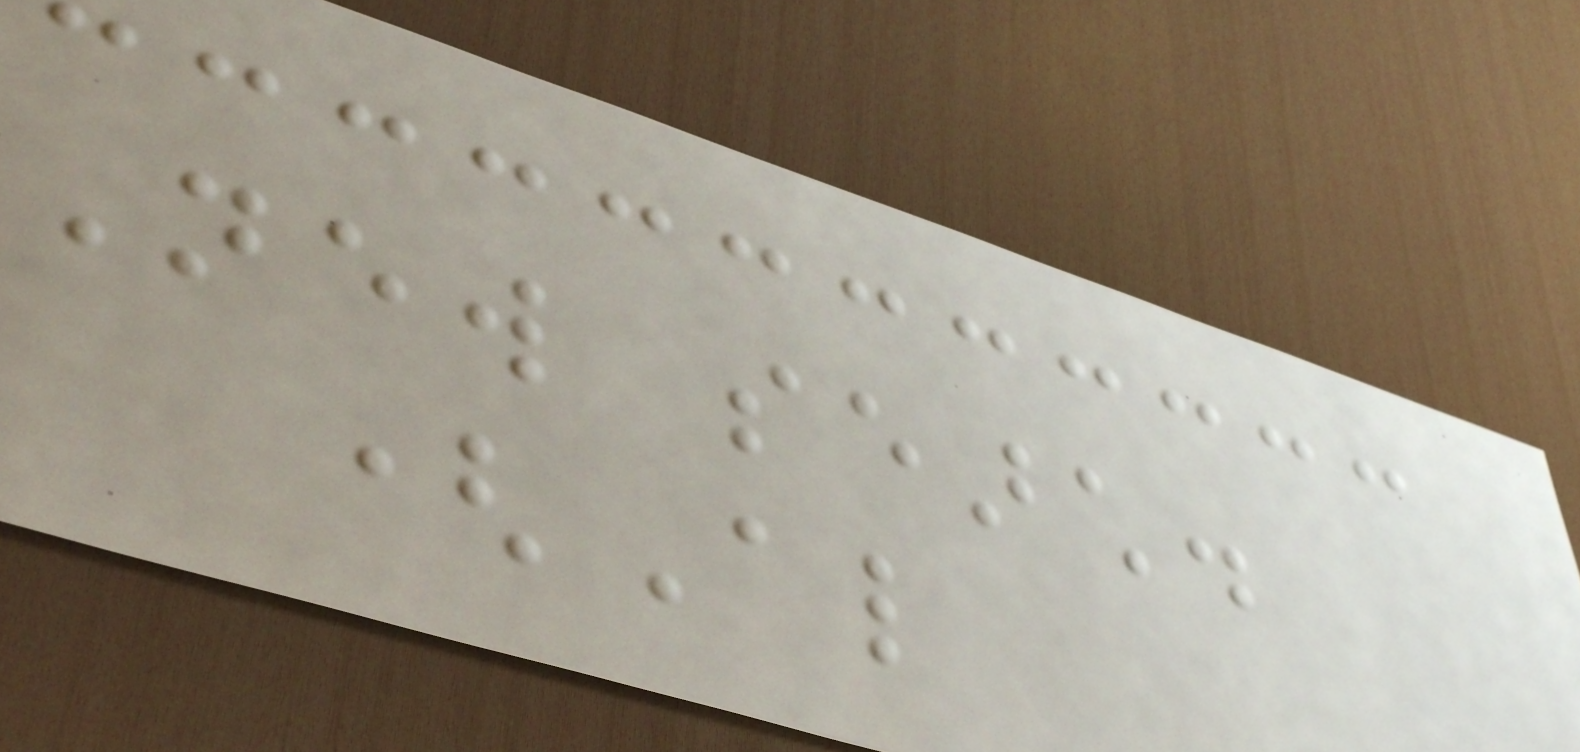New search.
(Also
